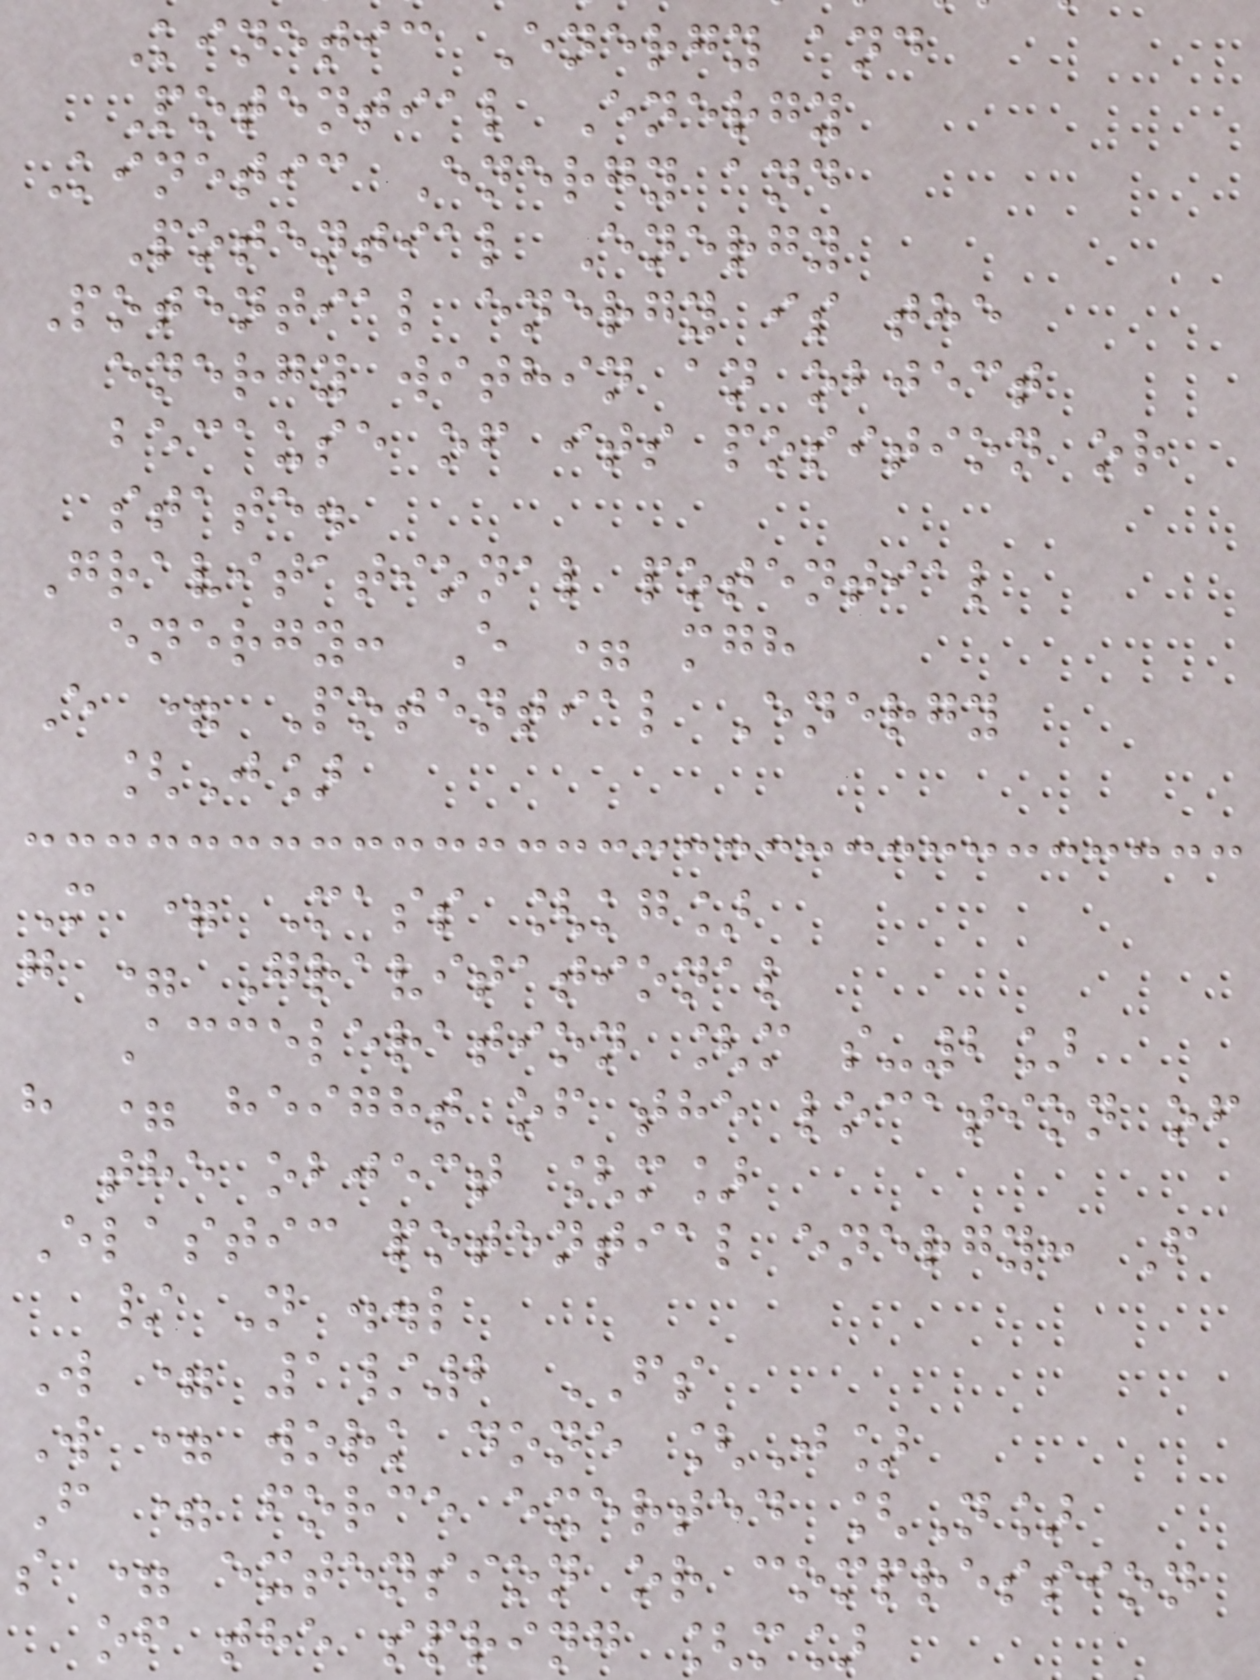Kinetic Energy and
Potential Energy
Kinetic Energy and
Potential Energy
Potential energy is the
energy within an object
because of its position or
state.
Gravitational potential
energy: E = mgh
E = Potential Energy
[J]
M = Mass [kg]
g = Gravitational
Acceleration [m s-2]
h = height of the location of
the object [m]
Elastic potential energy: F
/ N ..l
W = 1/2 FS
W = work done [J]
F = force exerted [N]
s = extension or compression
of the spring [m]
